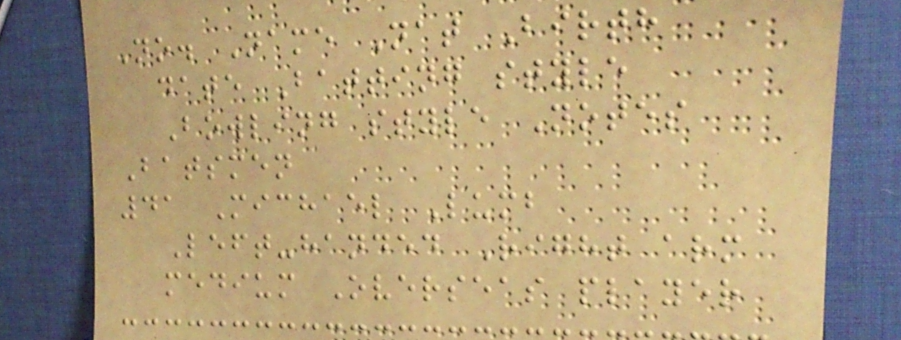No. Name Nat Birth
date Batting style
Bowling style Notes
Batsmen
41 Michael Lumb
Left-handed Right arm
medium Overseas player
